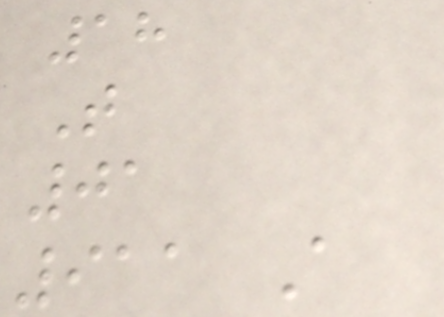18
T
01
911 A
